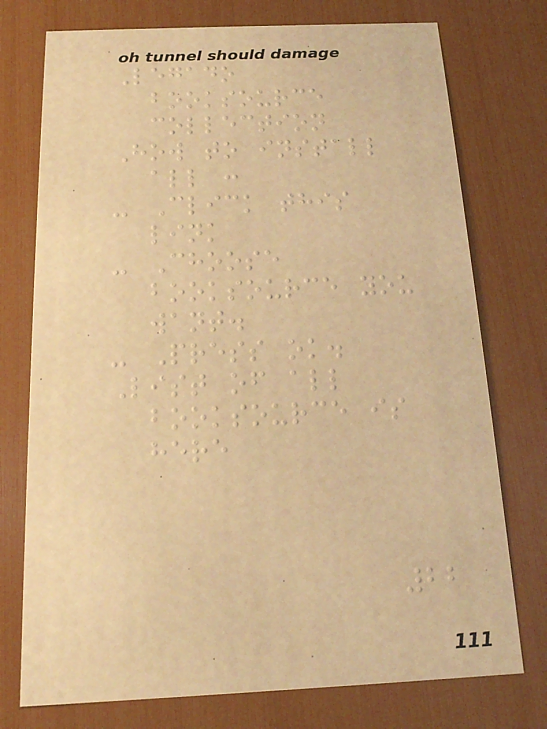Legado
booksource
collection
How to install
all :
- Click this
link
- Choose
booksource you
want.
- Press ok.
List of all
booksource is
here
22
